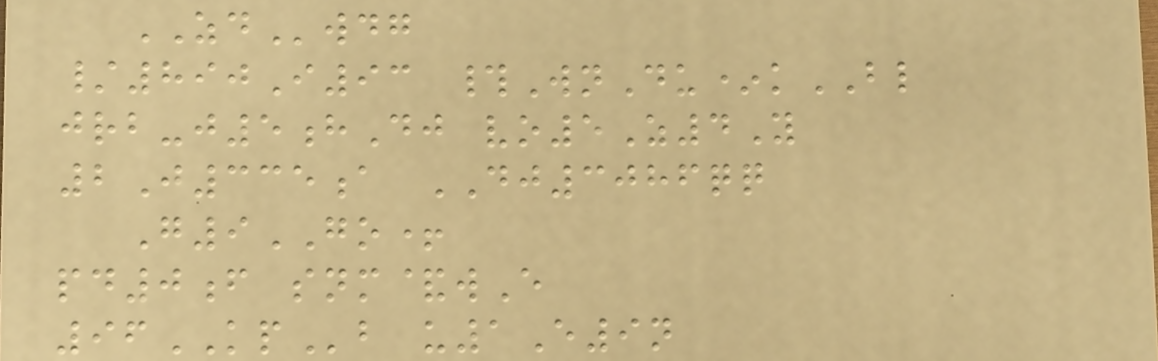ZDwdg
/890I93 #WnDu*kBL
jrb-j5hDj vo5Z4Y
2J335a DJ3086qq
G9GO+
pd0f snm&wE
96KPb u1E9n
